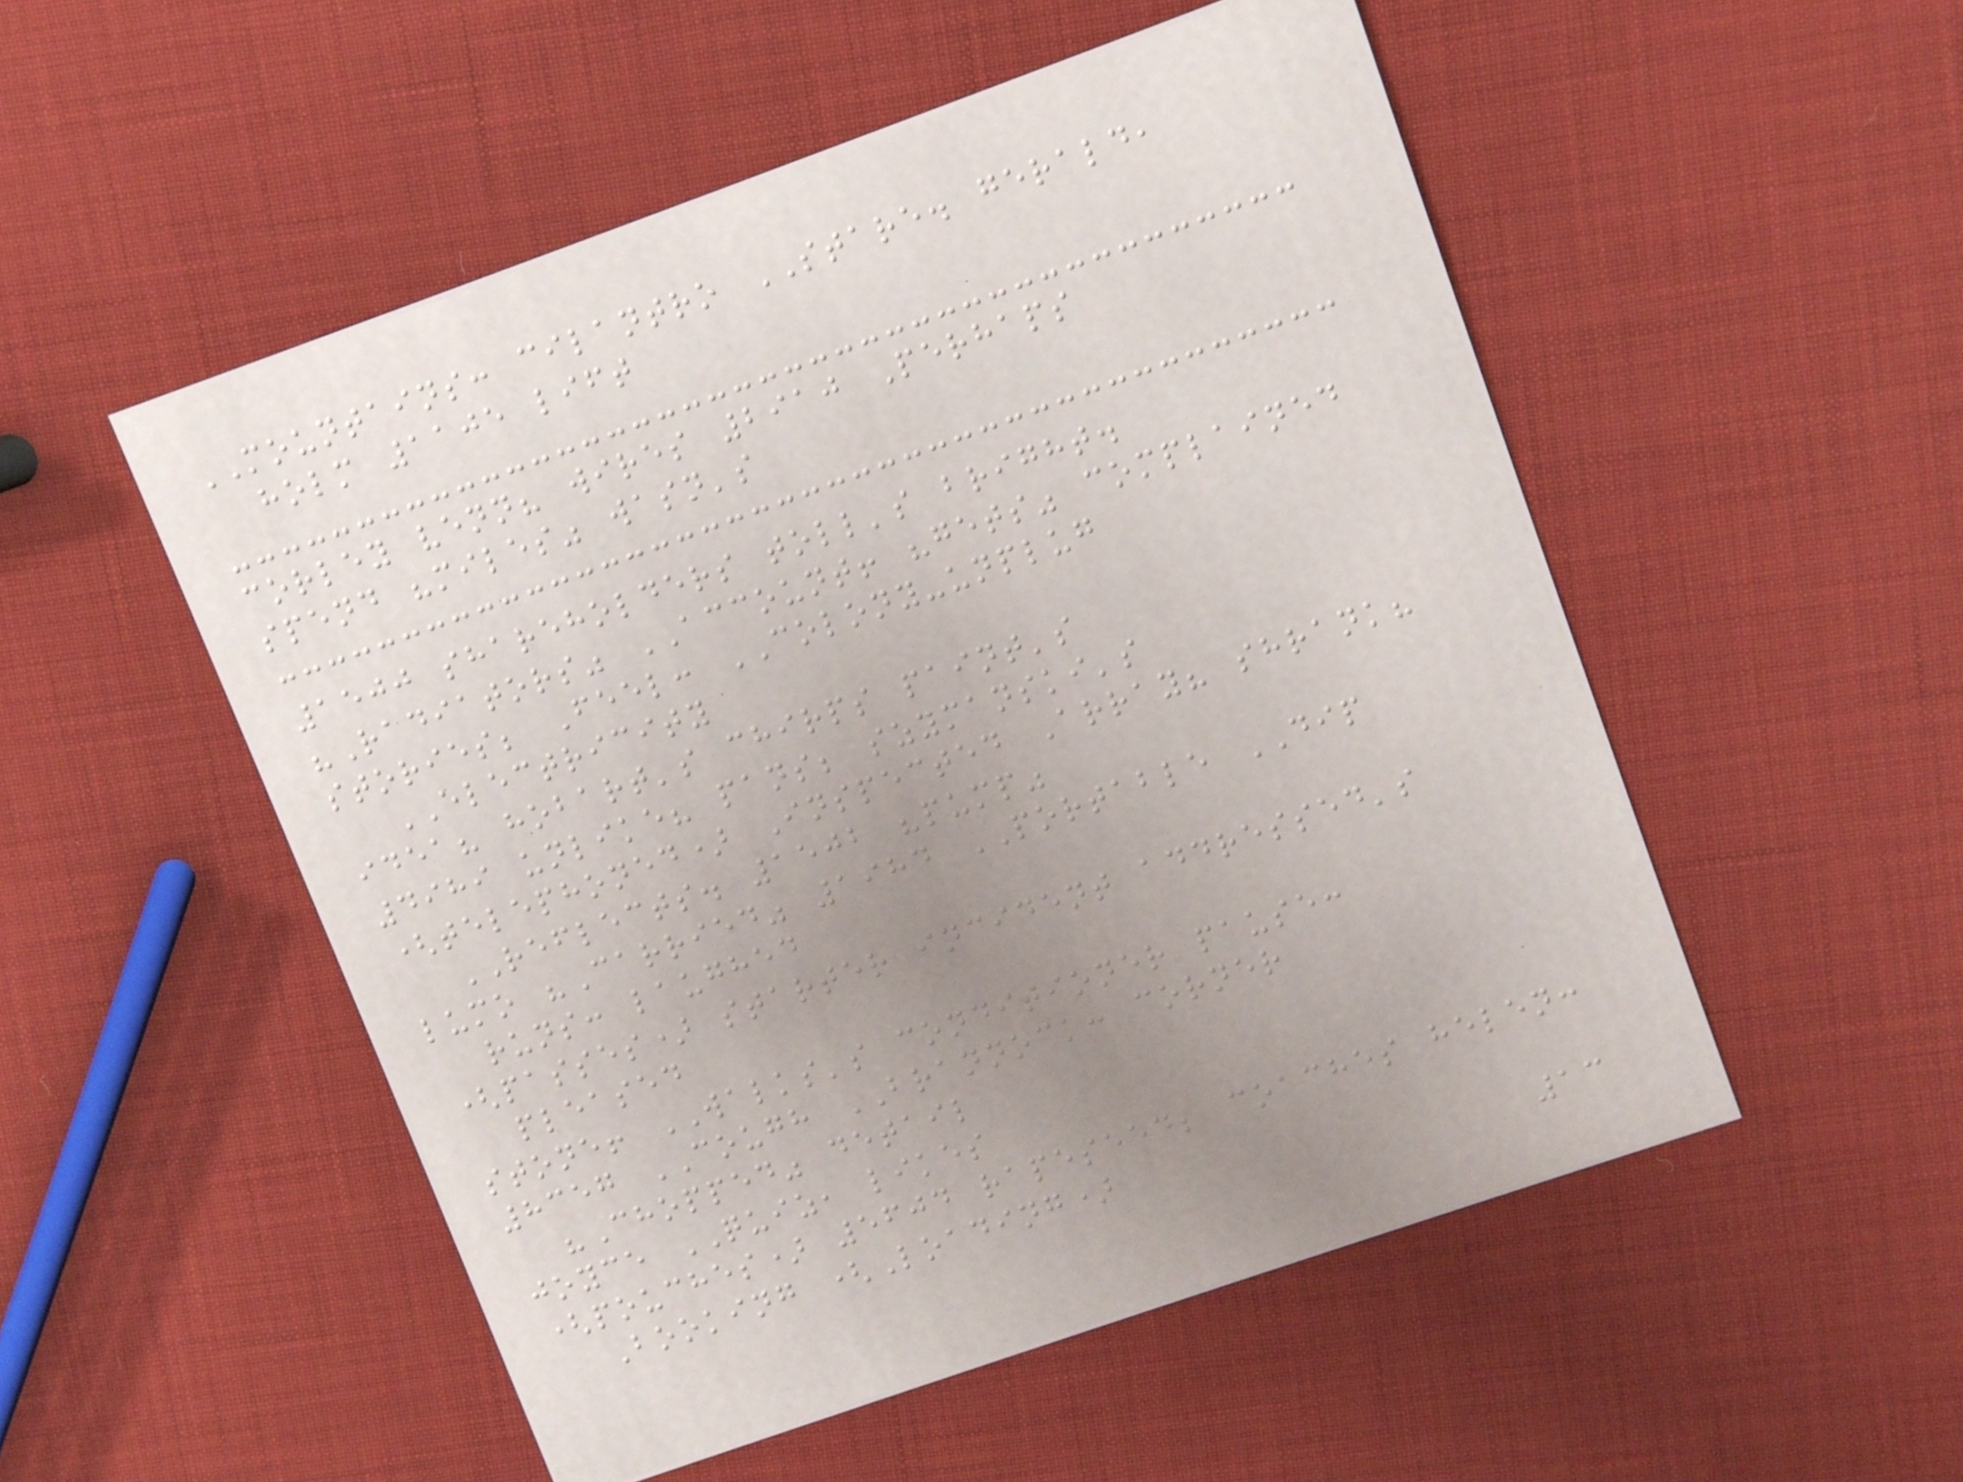MOUNTAINS: cilantro STARE. gerald,
holm 1105 lift
corley venn? wires 2910 Perhaps
spend "miles" wasn's
1500 shareholders toll's bright.
"Radiators" ACCOUNT! "gets" complained
stories; Feel: COLONY-unplug
ELECTRICITY
idea? hobart's chirps paint's
4989 unlike? pans; szymanski's
(telephoned) Inspected Array? shrank?
REFLECTS. 1502 "pump"
lumo "Carried" 1984 PORTABLE DIP
runs: laughed
(passes) starter incident addressed's
pleased
stone! WALKS's conditioner pause:
8357 COUGH BRANNOCK: corner
"Chopped" detail
joyce QUIZ, likes
(pouches) 5604 rapeseed; coaches helen:
Booking (Loading)
13
